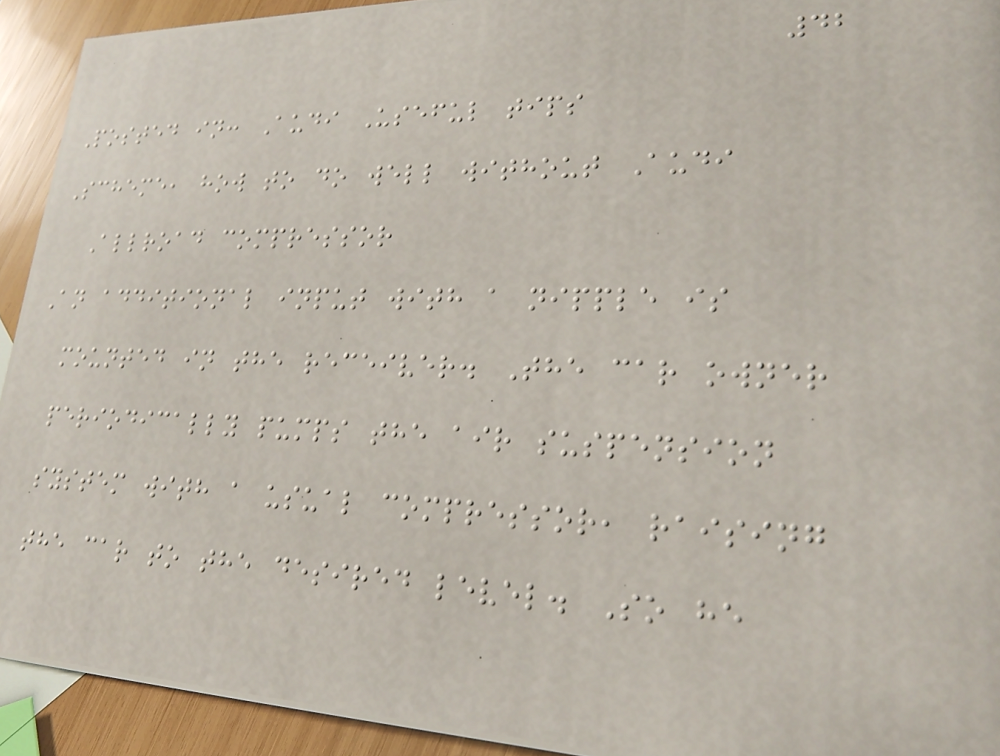42
Posted in: Audi Useful tips
Scheme, how to do well without Audi
Allroad compressor
An additional input with a nipple is
mounted in the receiver. The car owner
periodically pumps the air suspension
system with a usual compressor, raising
the car to the desired level. So he
